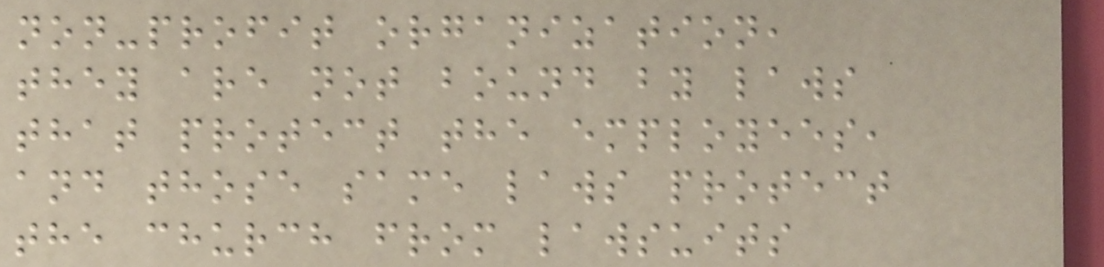non-profit organization,
they are not bound by laws
that protect the employees,
and those same laws protect
the church from lawsuits
